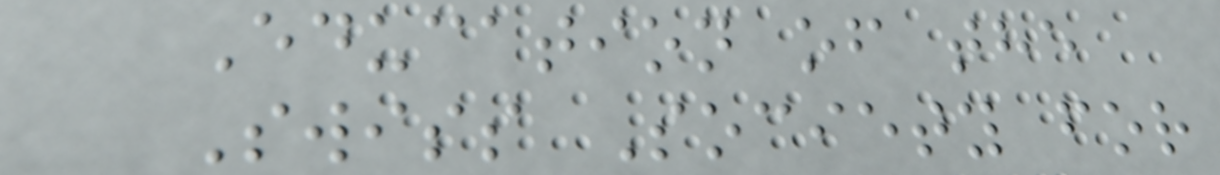Education of the
Swiss Society for
